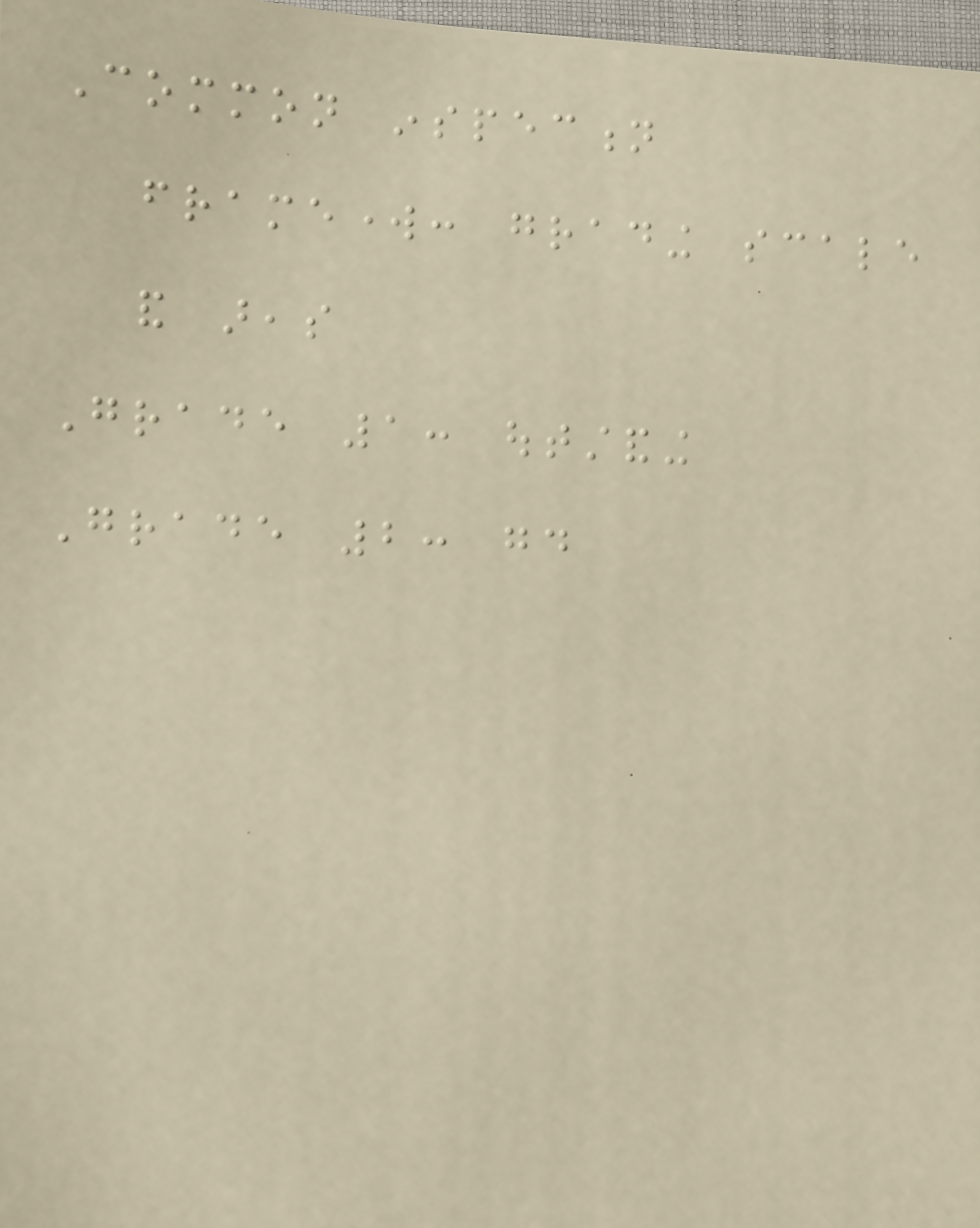Common inspection
framework: grading scale
and areas
Grade 1: outstanding
Grade 2: good
